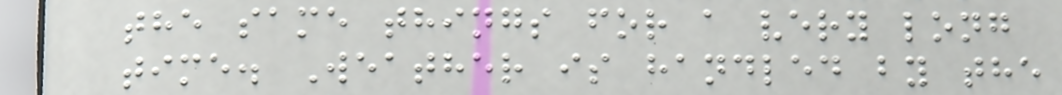the same things for a very long
time. Weather is handled by the
